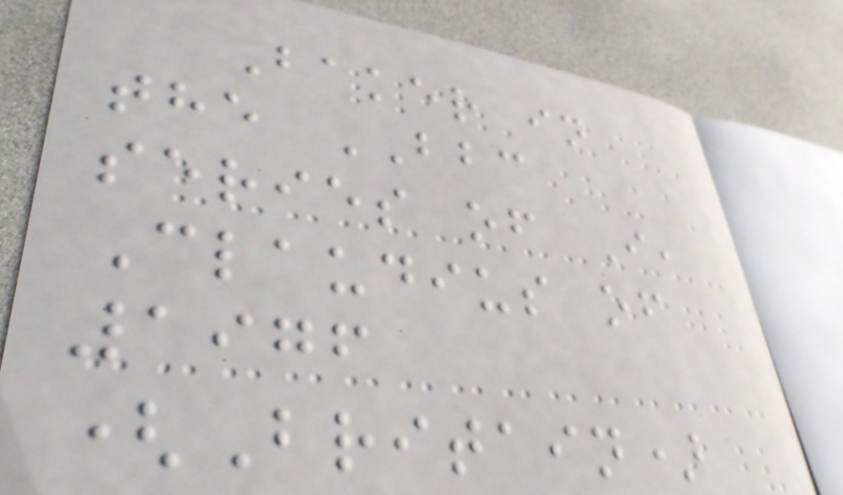Baker in
the BBC
series of I,
Claudius of
1976
(Britain)
